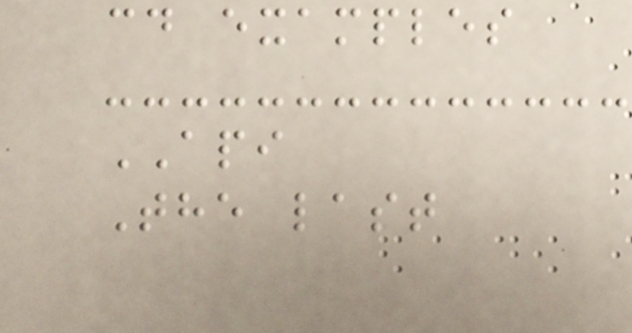cd examples
API
The last
